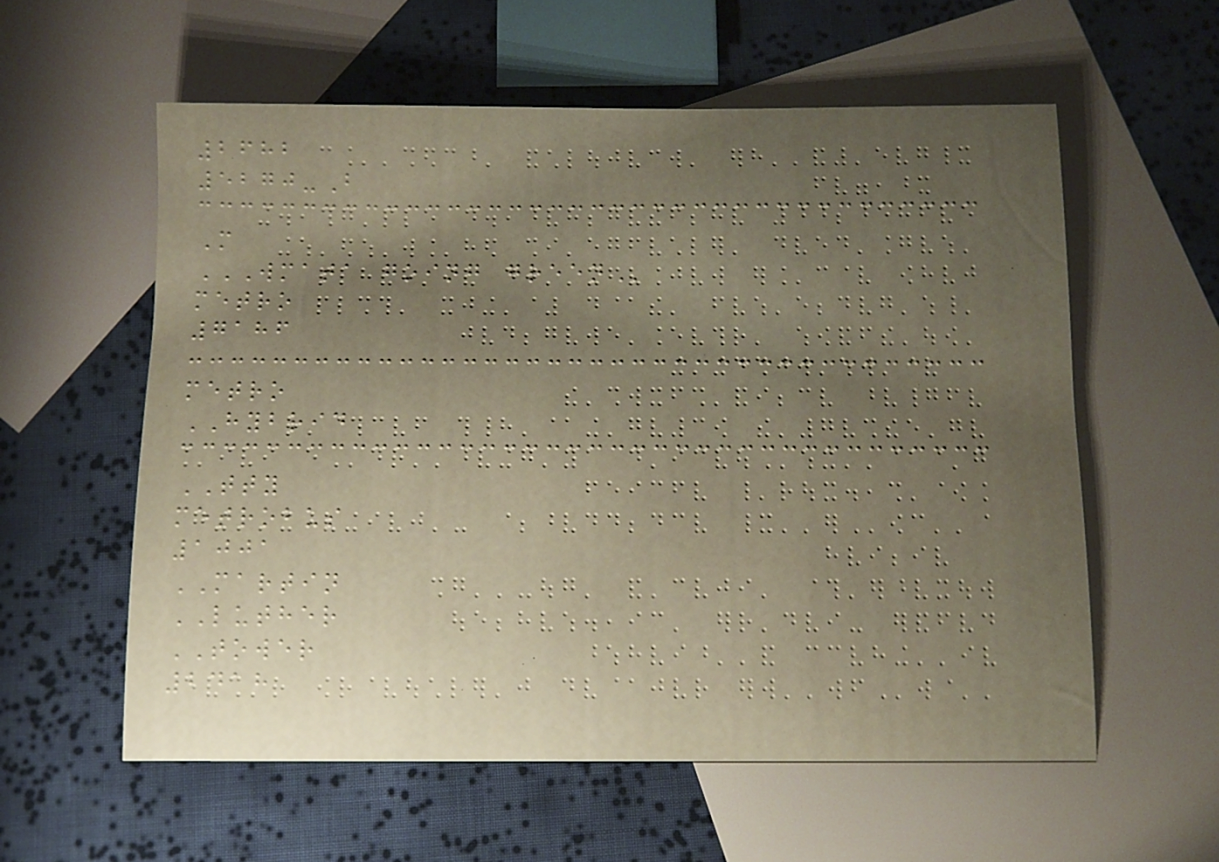2682
5270-B
M
WMATA GOING GREEN
metro
7186
metro
HYBRID
TTY
metrobus
1001
MARTIN
LUTHER
TOWER
2418
